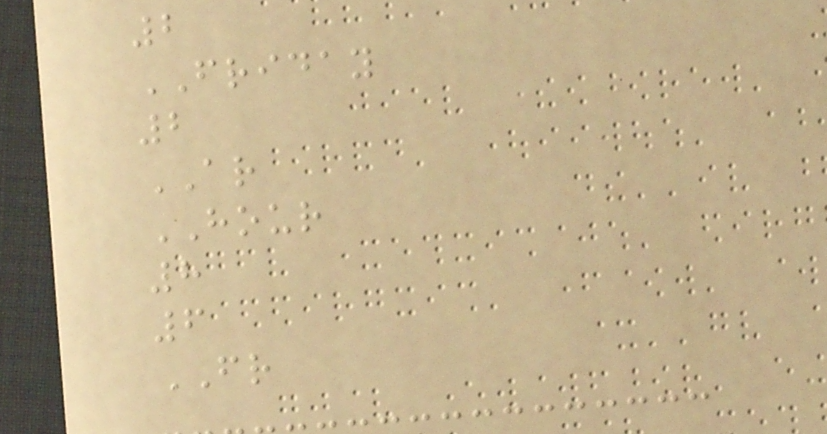2
FRIDAY
2
AR
HOUR
8
6
FR
